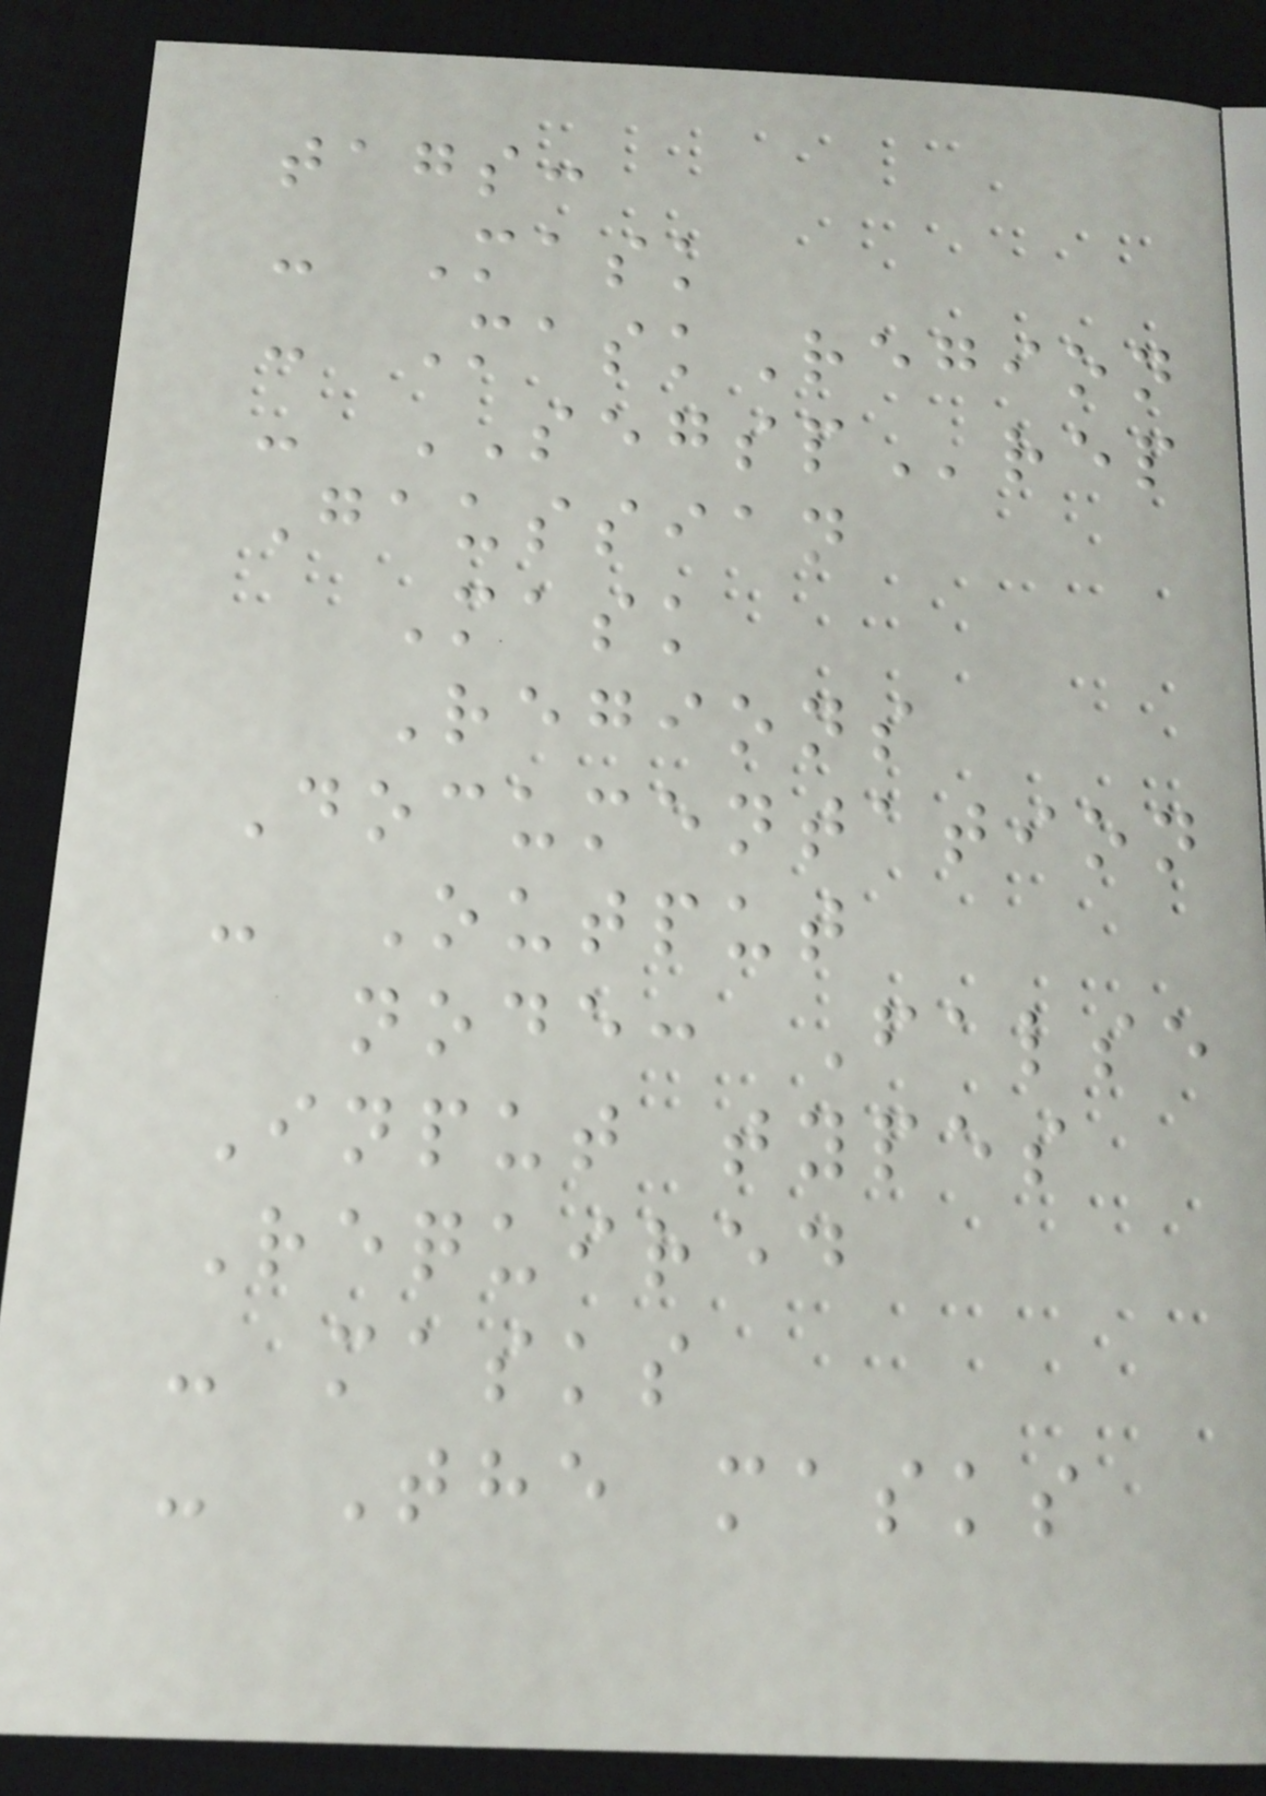tags:
- Mask
- MaskRegion
- SEGSPrep
Gaussian
Mask
Regions
Documentation
- Output
node: False
Input types
Required
- masks
- The masks
